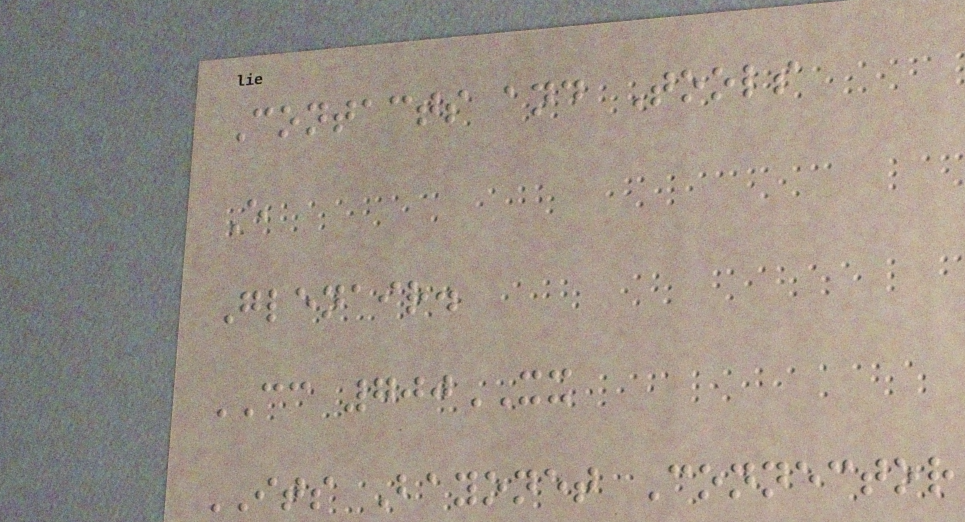Contacts and Tools
E
Glenair.
CC 700XX
ITS Bayonet Connector
